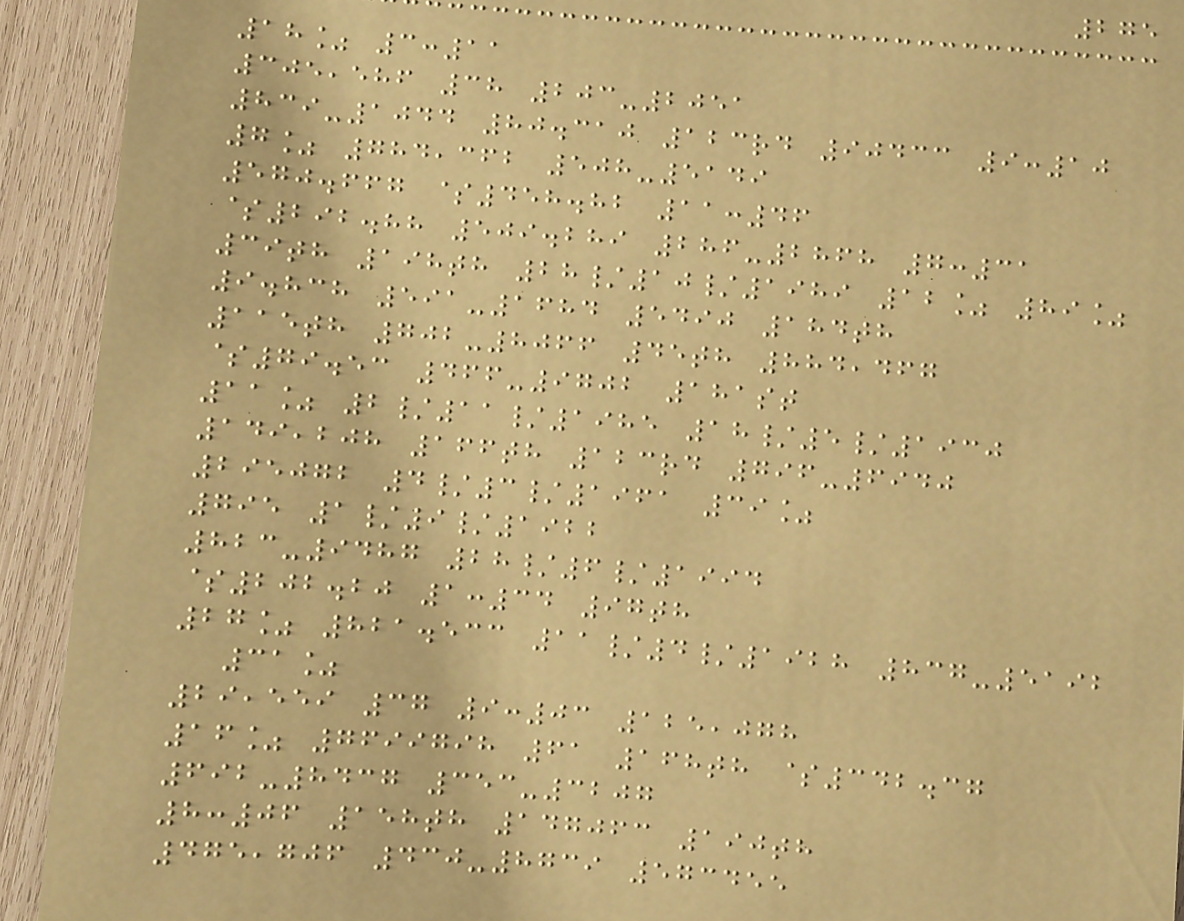275
18% 3:11
305,586 38 203-2051
839-1044 80.310 123rd 90433 9:10
7% 784,362 508-5149
570.667 $458.82 11:46
$292.88 509.289 286-2868 7:31
39th 198th 28/10/1989 12% 89%
9.838 591-1684 5490 184th
115th 702-8066 45th 884,467
$79.53 466-9702 181st
11% 2/11/1985 18/5/1930
149,208 166th 123rd 796-6940
295072 4/3/1961 39%
795 1/9/1922
823-9487 28/6/1994
$202.20 1:34 97th
27% 821.533 11/4/1928 837-5192
31%
29,559 37 9:03 125,078
16% 7699798 61 168th $342.37
692-8437 353-3207
8:06 158th 147063 190th
475,706 430-8739 573455
